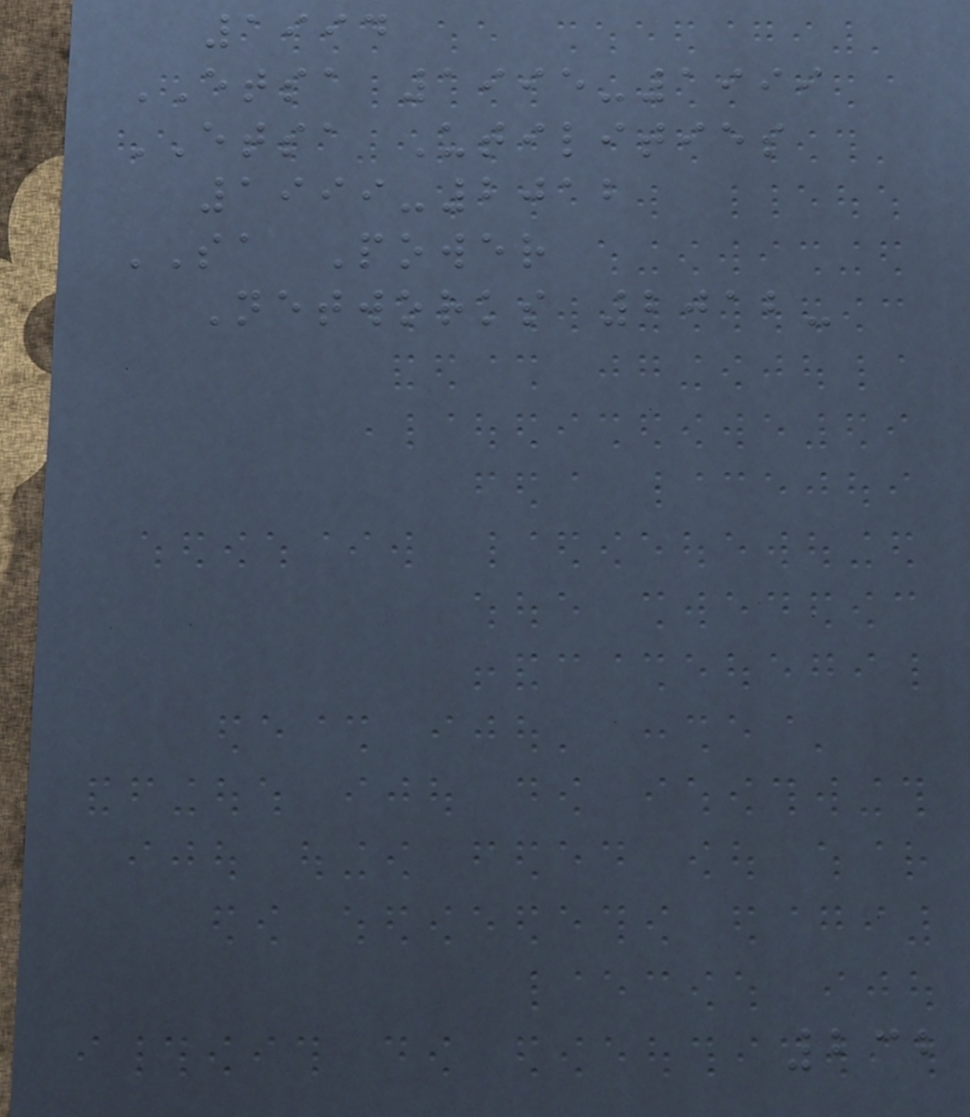1994
ETSA 1995-1999
ETSA Utilities
1999-2012
SA Power
Networks 2012-
232
